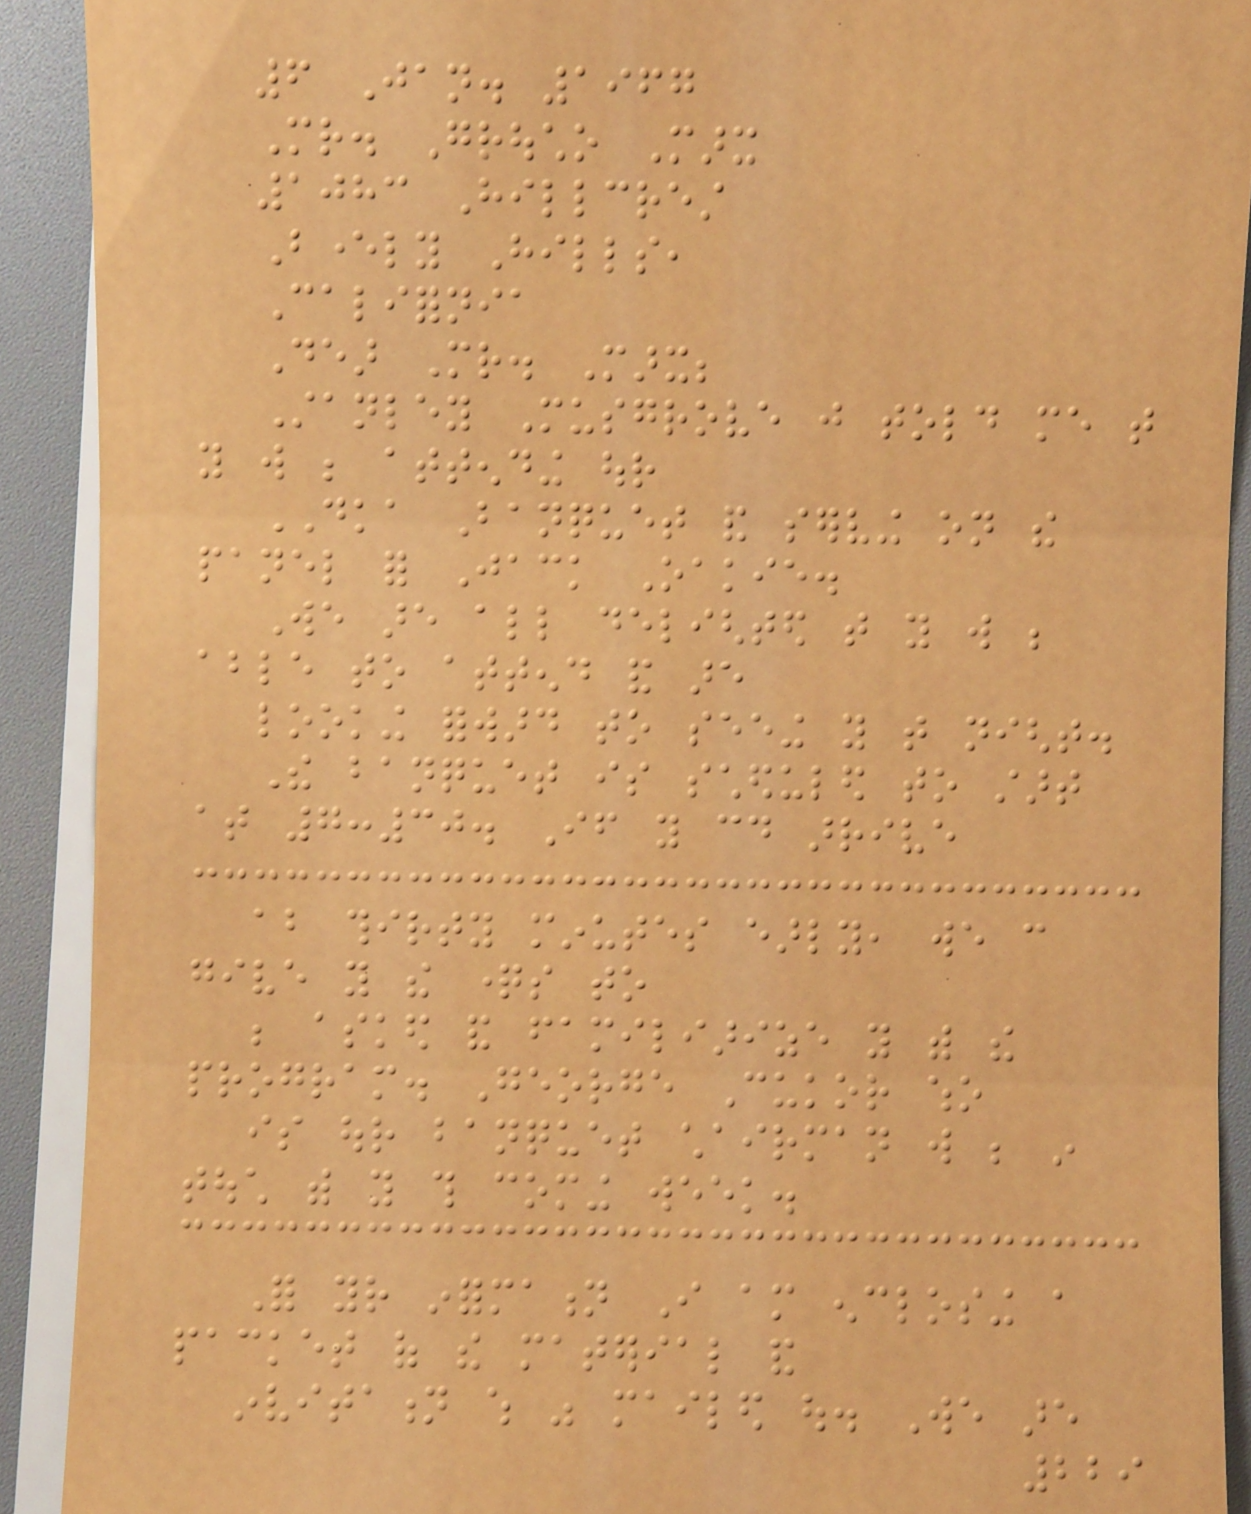6 Jan. 1967
Mr. Groucho Marx
1083 Hillcrest
Beverly Hills,
California
Dear Mr. Marx;
Stanley Musgrove just told me that
you will be attending our
DKA Banquet and serving on the
panel for Jack Oakie.
We are all delighted that you will be
able to attend and are
looking forward to seeing you that night.
The banquet is scheduled to start
at 7:30. If you could arrive
about thirty minutes early, we can
give you the questions to
be asked and familiarize you with the
program. George Cukor who
is our banquet chairman will be in
touch with you this coming week.
For your information I am enclosing a
packet of the material and
invitation which was mailed out. We are
229
